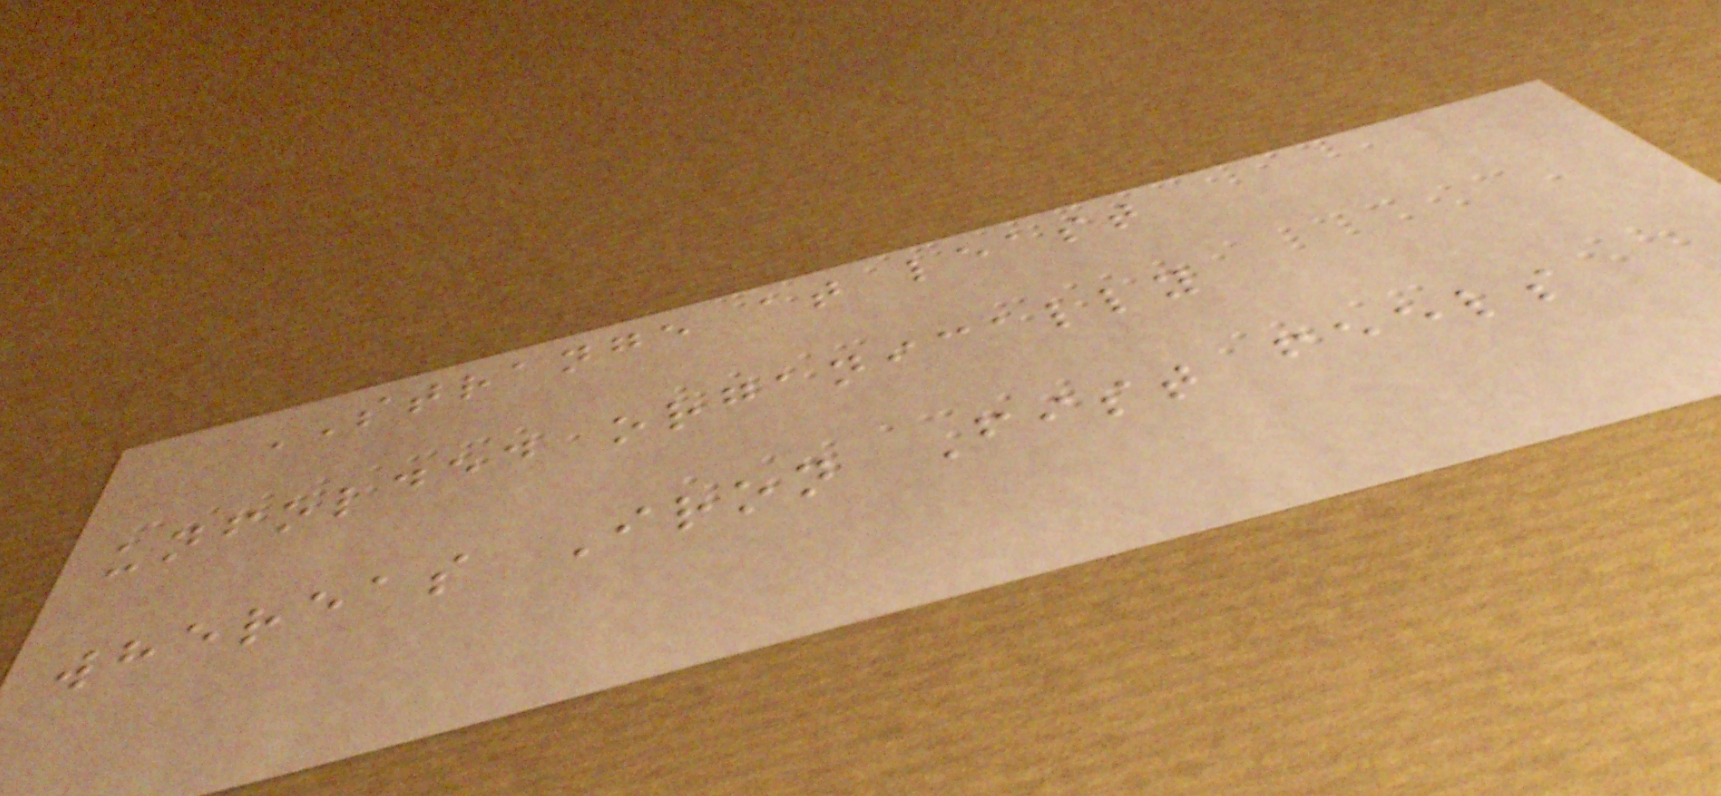STRANGE at least
unfolded organically
whereas Iron Fist feels
